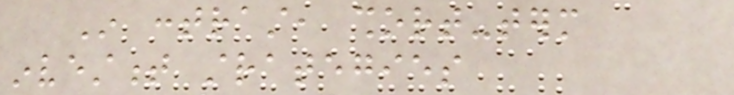In contrast, short-term
investment strategies
